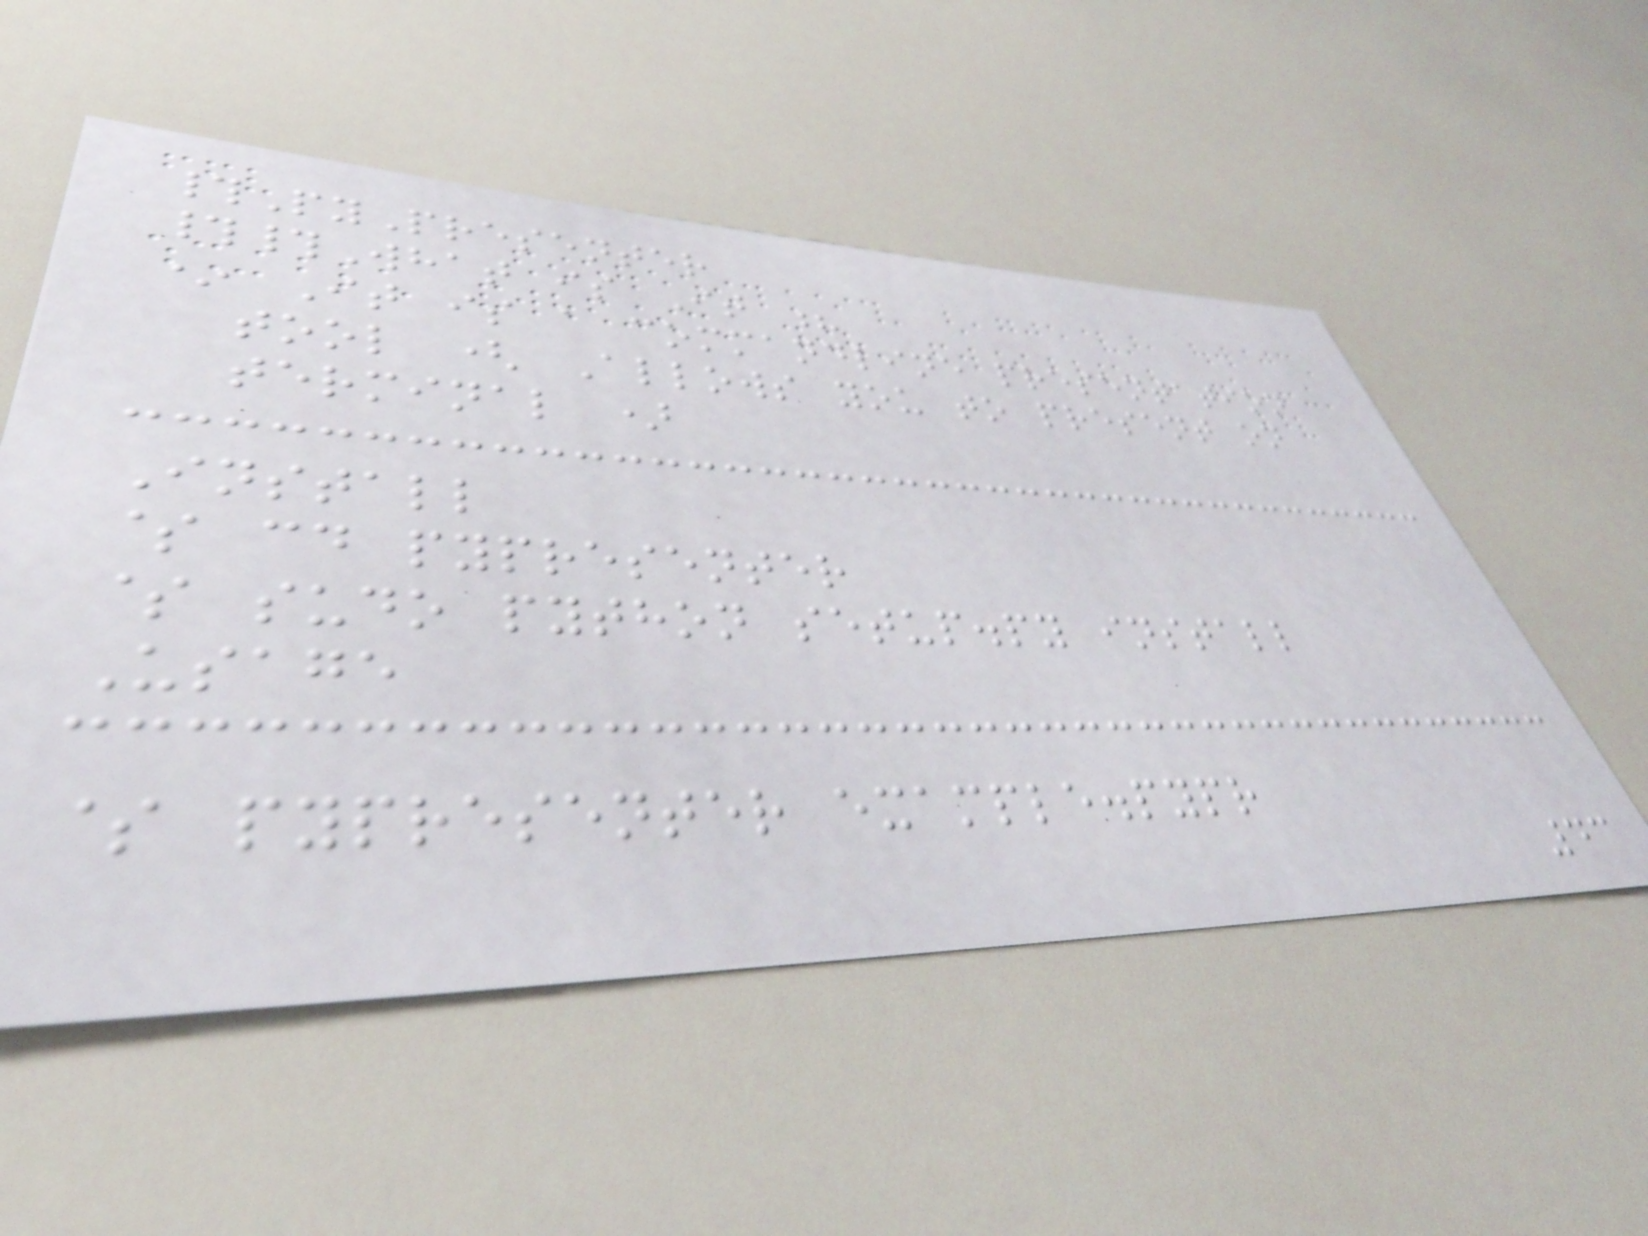#PyPresenter
##What is It ?
* It is a commandline presentation
tool ( Allows you to present on
terminal )
Install
$ cd pypresenter
$ sudo python setup.py install
Usage
$ pypresenter example.pypr
43
